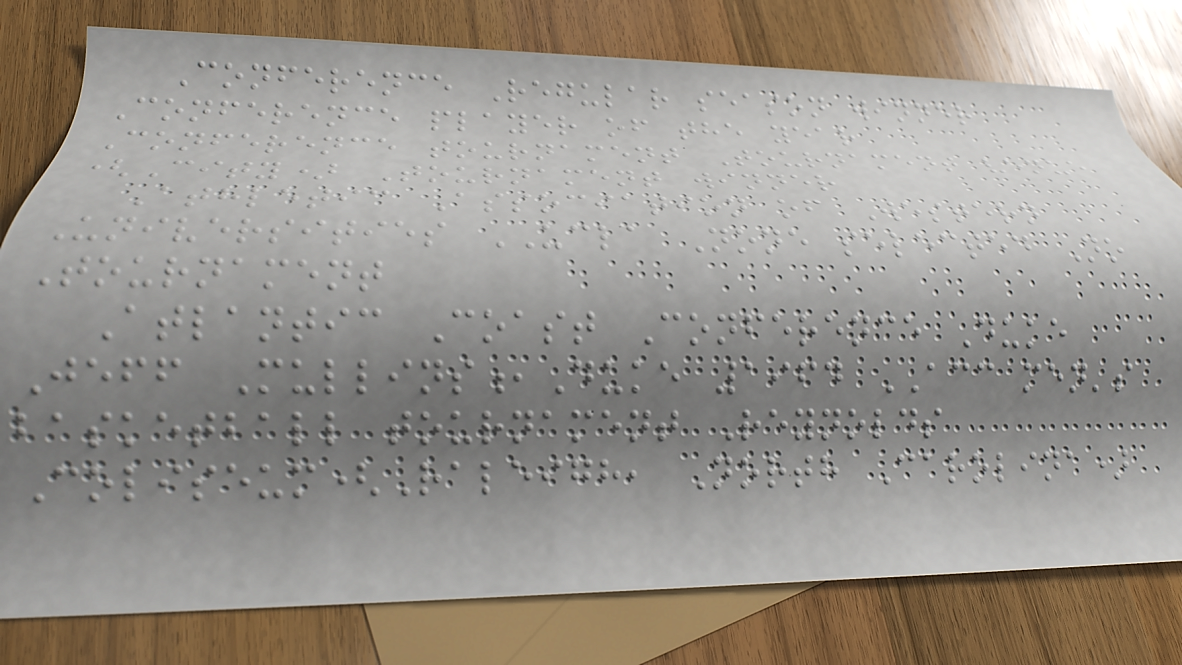Conference Regular season winner
Conference player of the year
Conference tournament Tournament venue
(City) Tournament winner
Athletic Association of Western
Universities UCLA None selected No
Tournament
Atlantic Coast Conference Duke
Jeff Mullins,Duke 1964 ACC men's
basketball tournament Reynolds
Coliseum(Raleigh, North Carolina)
